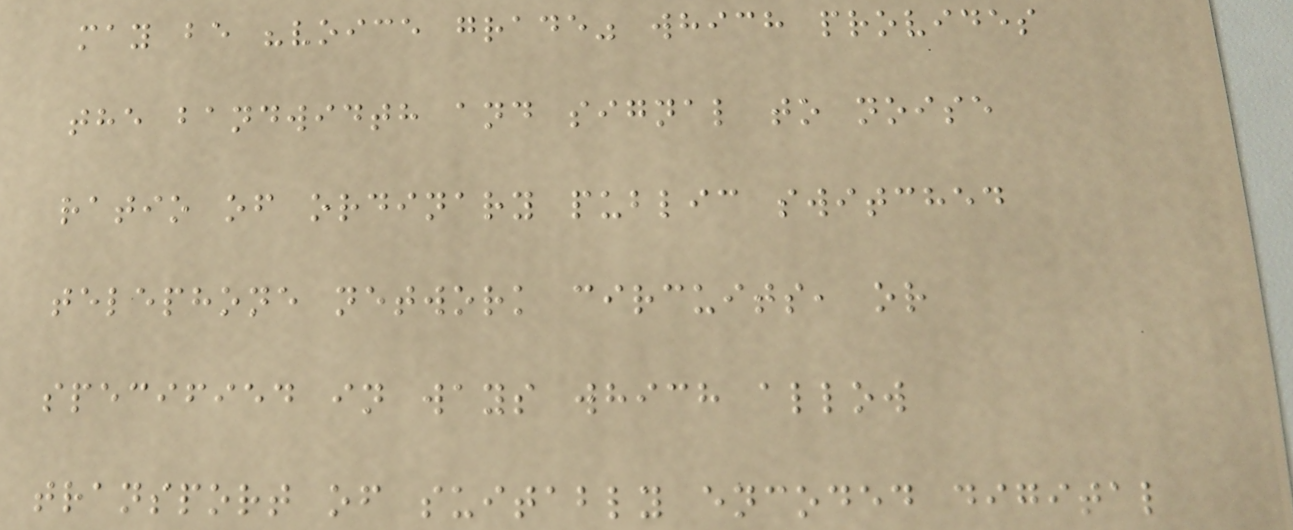may be "voice grade" which provides
the bandwidth and signal to noise
ratio of ordinary public switched
telephone network circuits, or
specified in ways which allow
transport of suitably encoded digital
